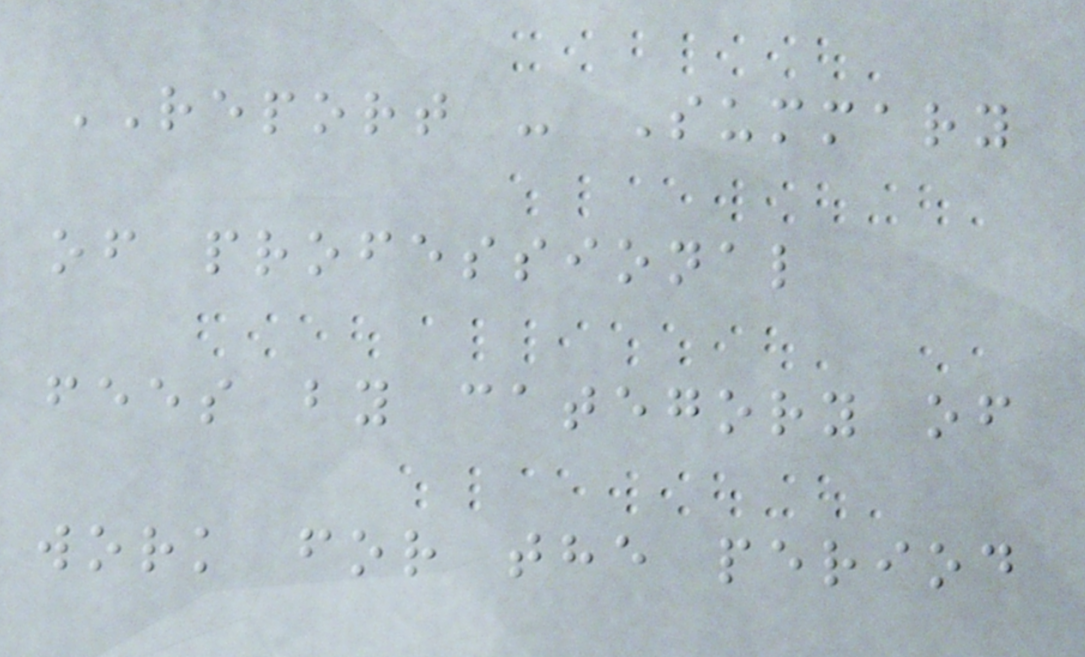REPORT - Summary
of professional
fees by category of
work for the period
